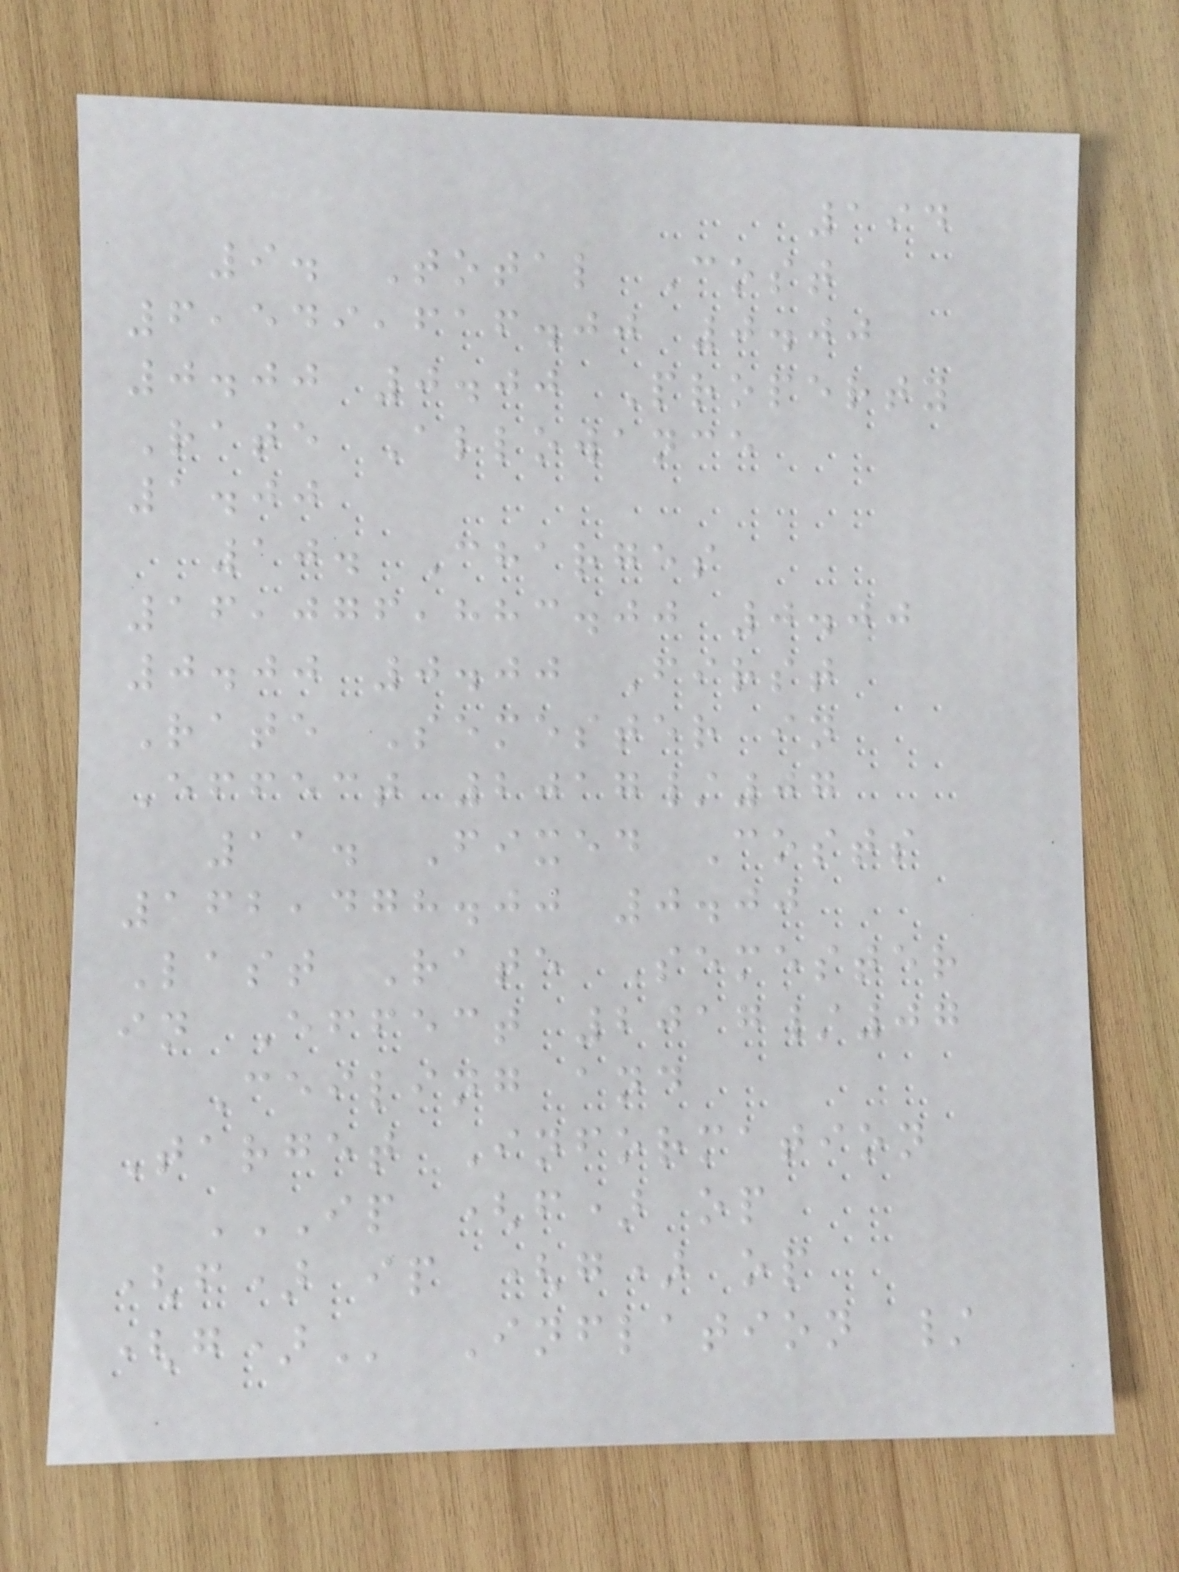194
9. Total Cost
6,549,616.00 0.00
0.00 0.00 Property
Rate Allowance
1.00
10. Charges
16,076,883.00 0.00
0.00 0.00 First
Rate Semester in
Effect 2017/07
11. Fixed Costs
162,478.00 0.00
Last Rate Semester
in Effect 2017/07
Ceiling and
Target Information
IP (F) OP
(F) IP (G) OP
(G) Inflation /
